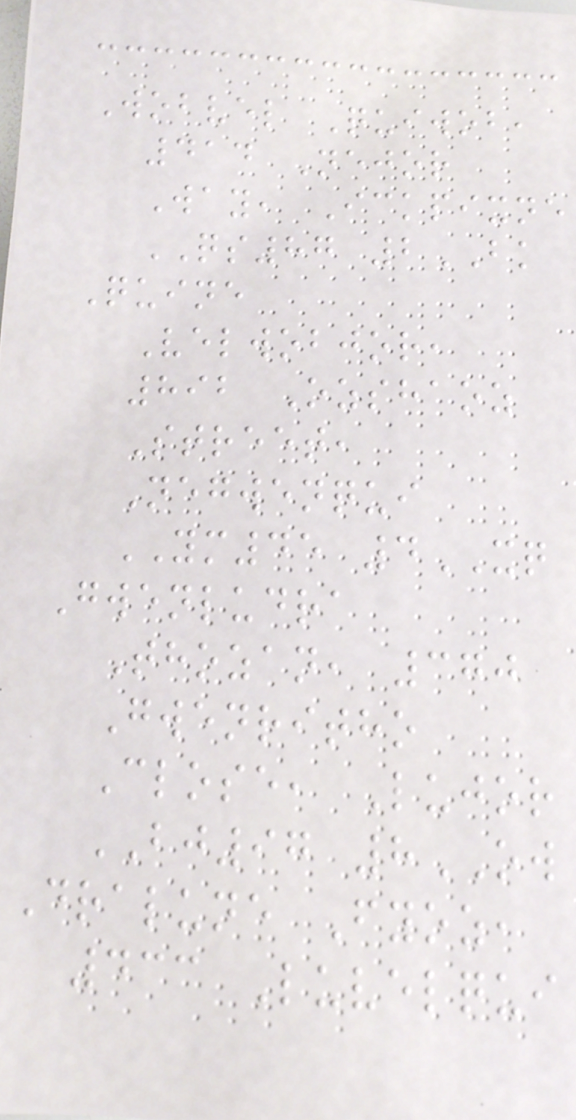Wobvel Quiwob,
414 Nejor
Way, Ickpixne
QS87 2BK
Quine
Velwobjor,
892 Ozshaoz
Street,
Negwenqui
YM45 4XQ
Gwenludra
Thozan, 370
Gwenritho
Close, Lujor
BJ97 8OW
Dralune Fyoz,
433 Luvelqui
